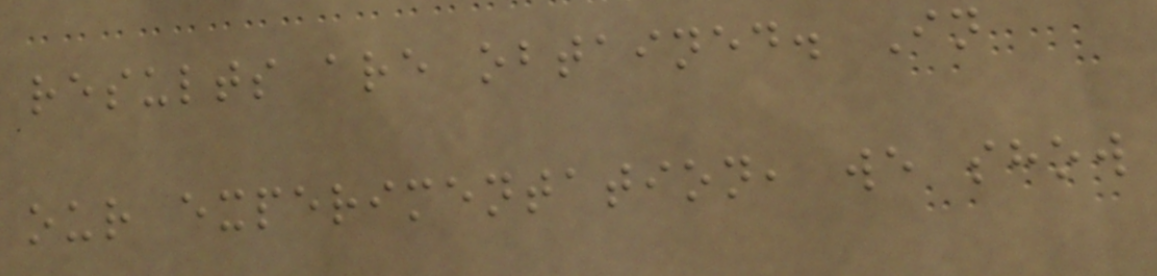results are obtained. In
our experimentation, we show
